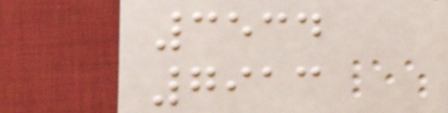3534
7913
